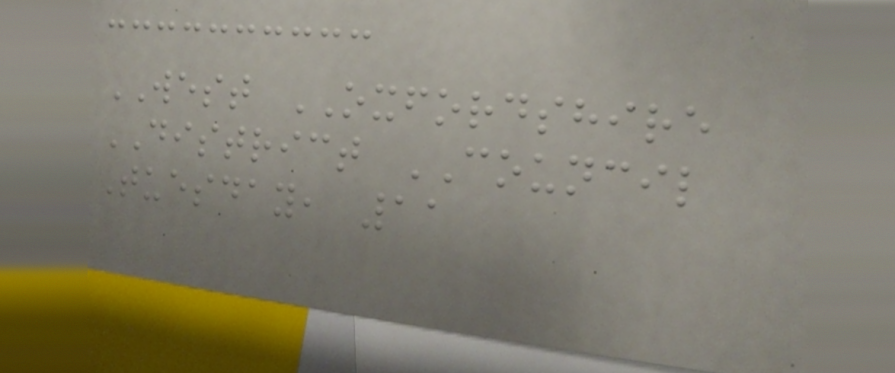WEST OXFORDSHIRE
DISTRICT COUNCIL
Tuesday, 11
